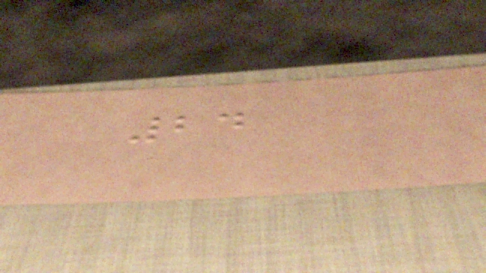24
